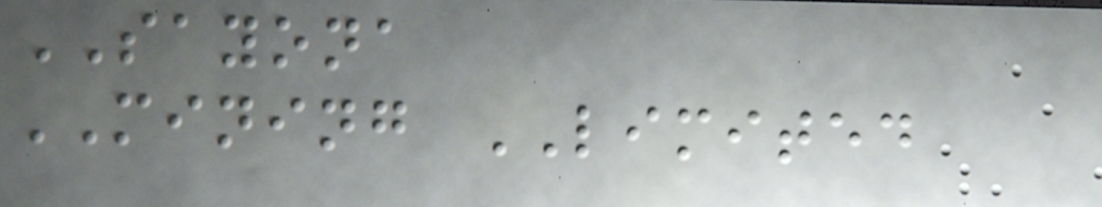SAYONA
MINING LIMITED
